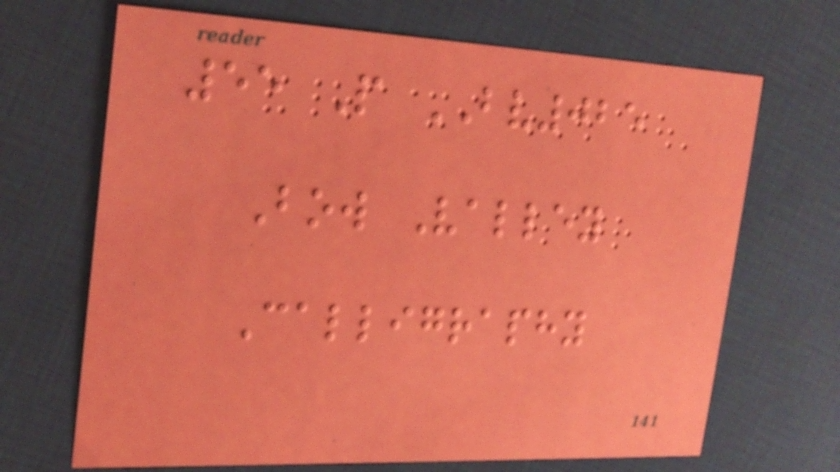55 P BV025
Bow Valley
Calligraphy
